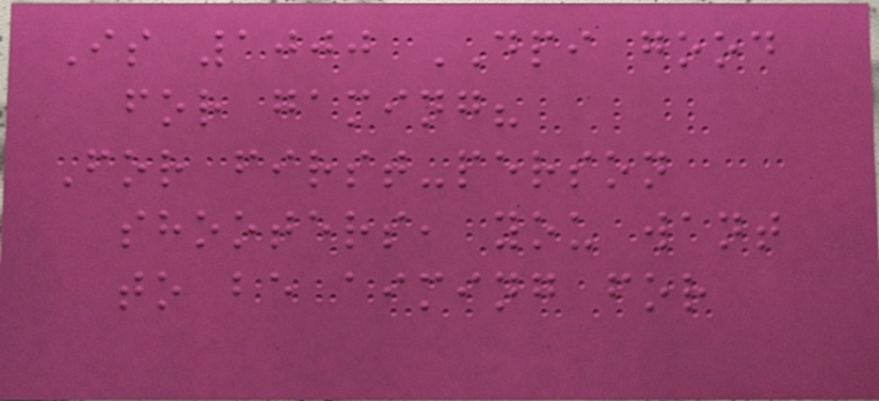Is 1000 DPI good
for gaming?
For first-person
shooters, you want
to be aiming for
